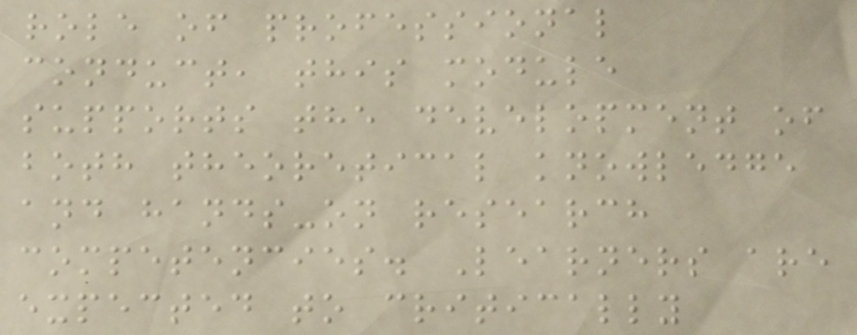role of professional
conduct, this module
supports the development of
both theoretical knowledge
and hands-on research
competencies. Learners are
expected to critically
